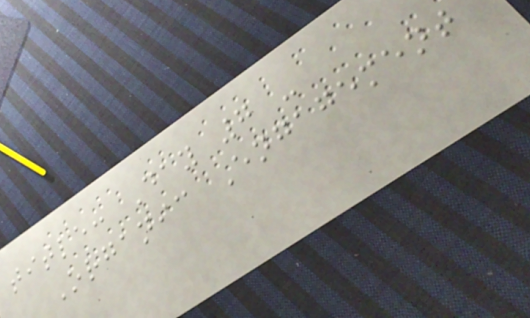title: Day 7 -
Organic Engagement
